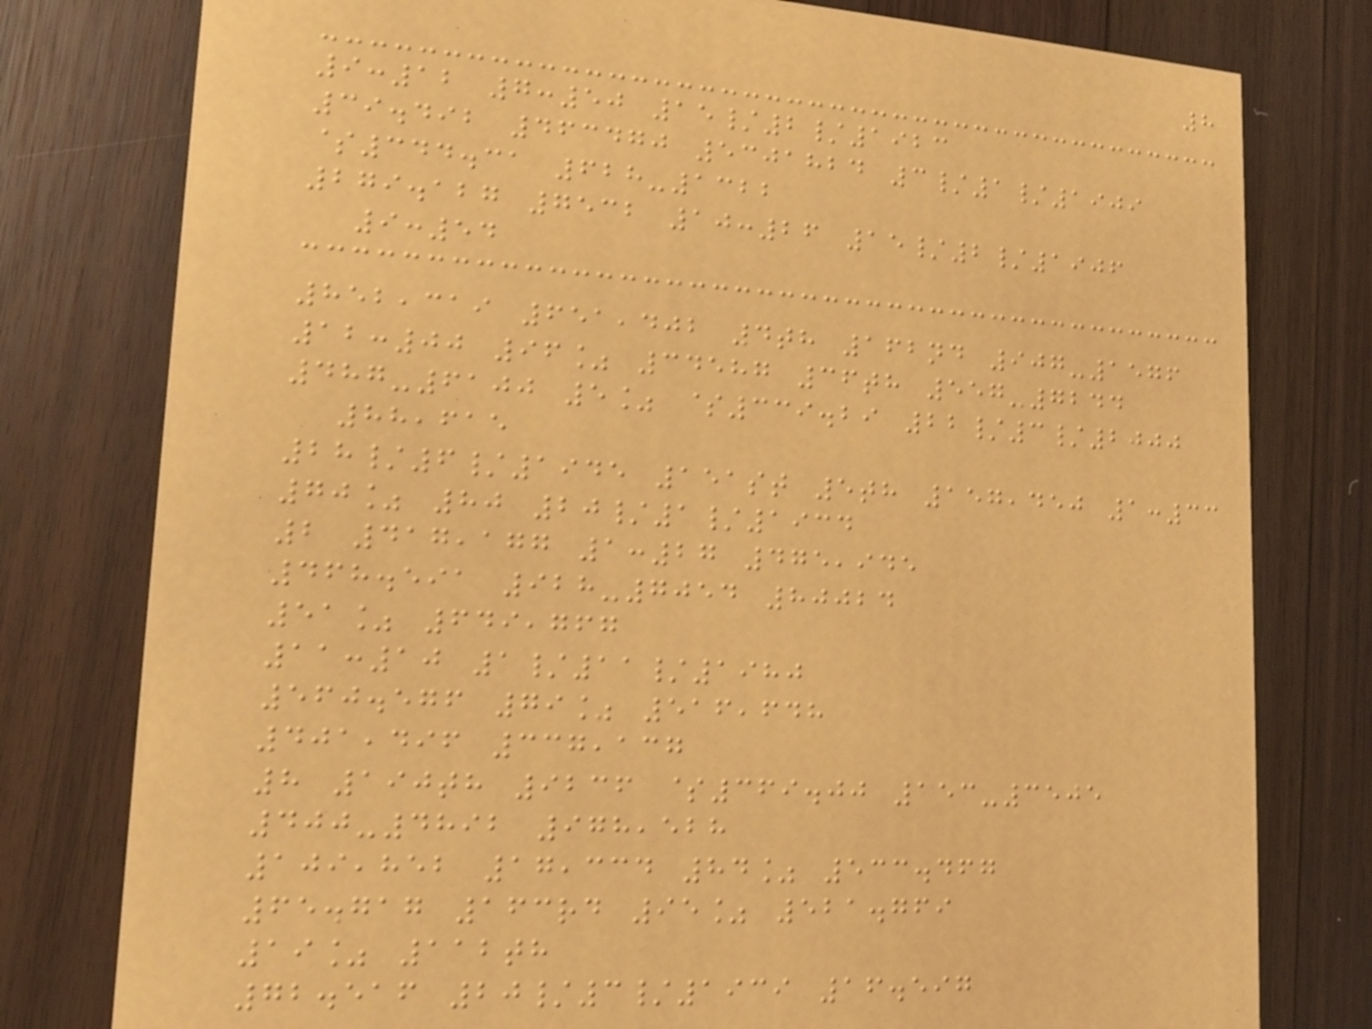8
9:12 7:50 15/2/1923
39.492 463470 5301824 3/1/1909
$344.31 628-1322
279.127 7532 10:26 15/2/1906
9:54
852,319 651,402 4th 162nd 907-1576
12:00 96% 34587 36th 557-7244
487-6100 5% $339.29 22/3/2000
88,615
28/6/1945 151st 5th 157,450 1:33
70% 80 20/1/1934
2 417,177 1:27 475,945
468.591 928-7054 80024
51% 649,767
11:10 1/11/1980
560.576 79% 516,648
401,496 337,137
8 190th 9236 $369.00 153-3505
400-4892 978,528
109,852 17,334 84% 533.467
65.717 163rd 95% 521.769
19% 112th
72.516 20/3/1939 16.597
